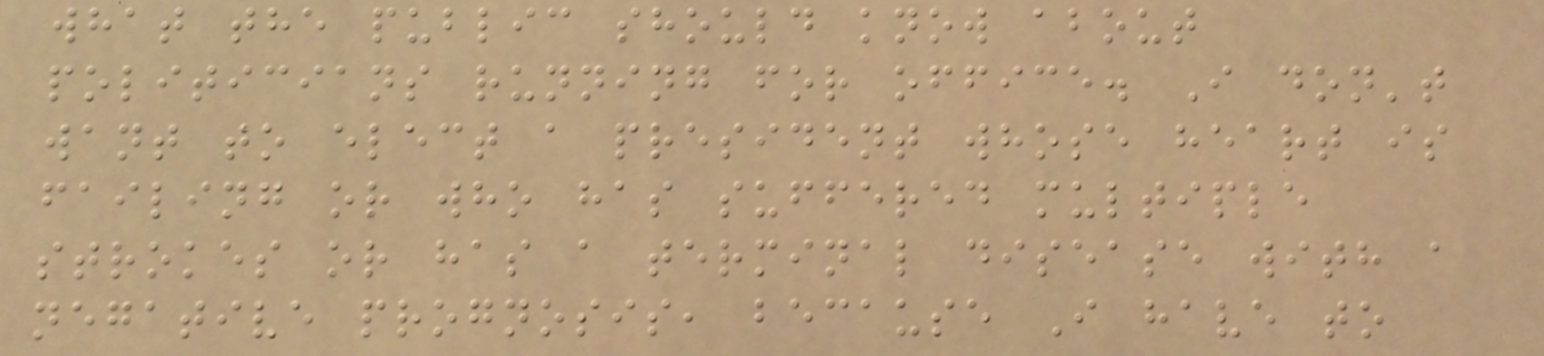what the public should know about
politicians running for office. I don't
want to elect a president whose heart is
failing or who has suffered multiple
strokes or has a terminal disease with a
negative prognosis, because I have to
